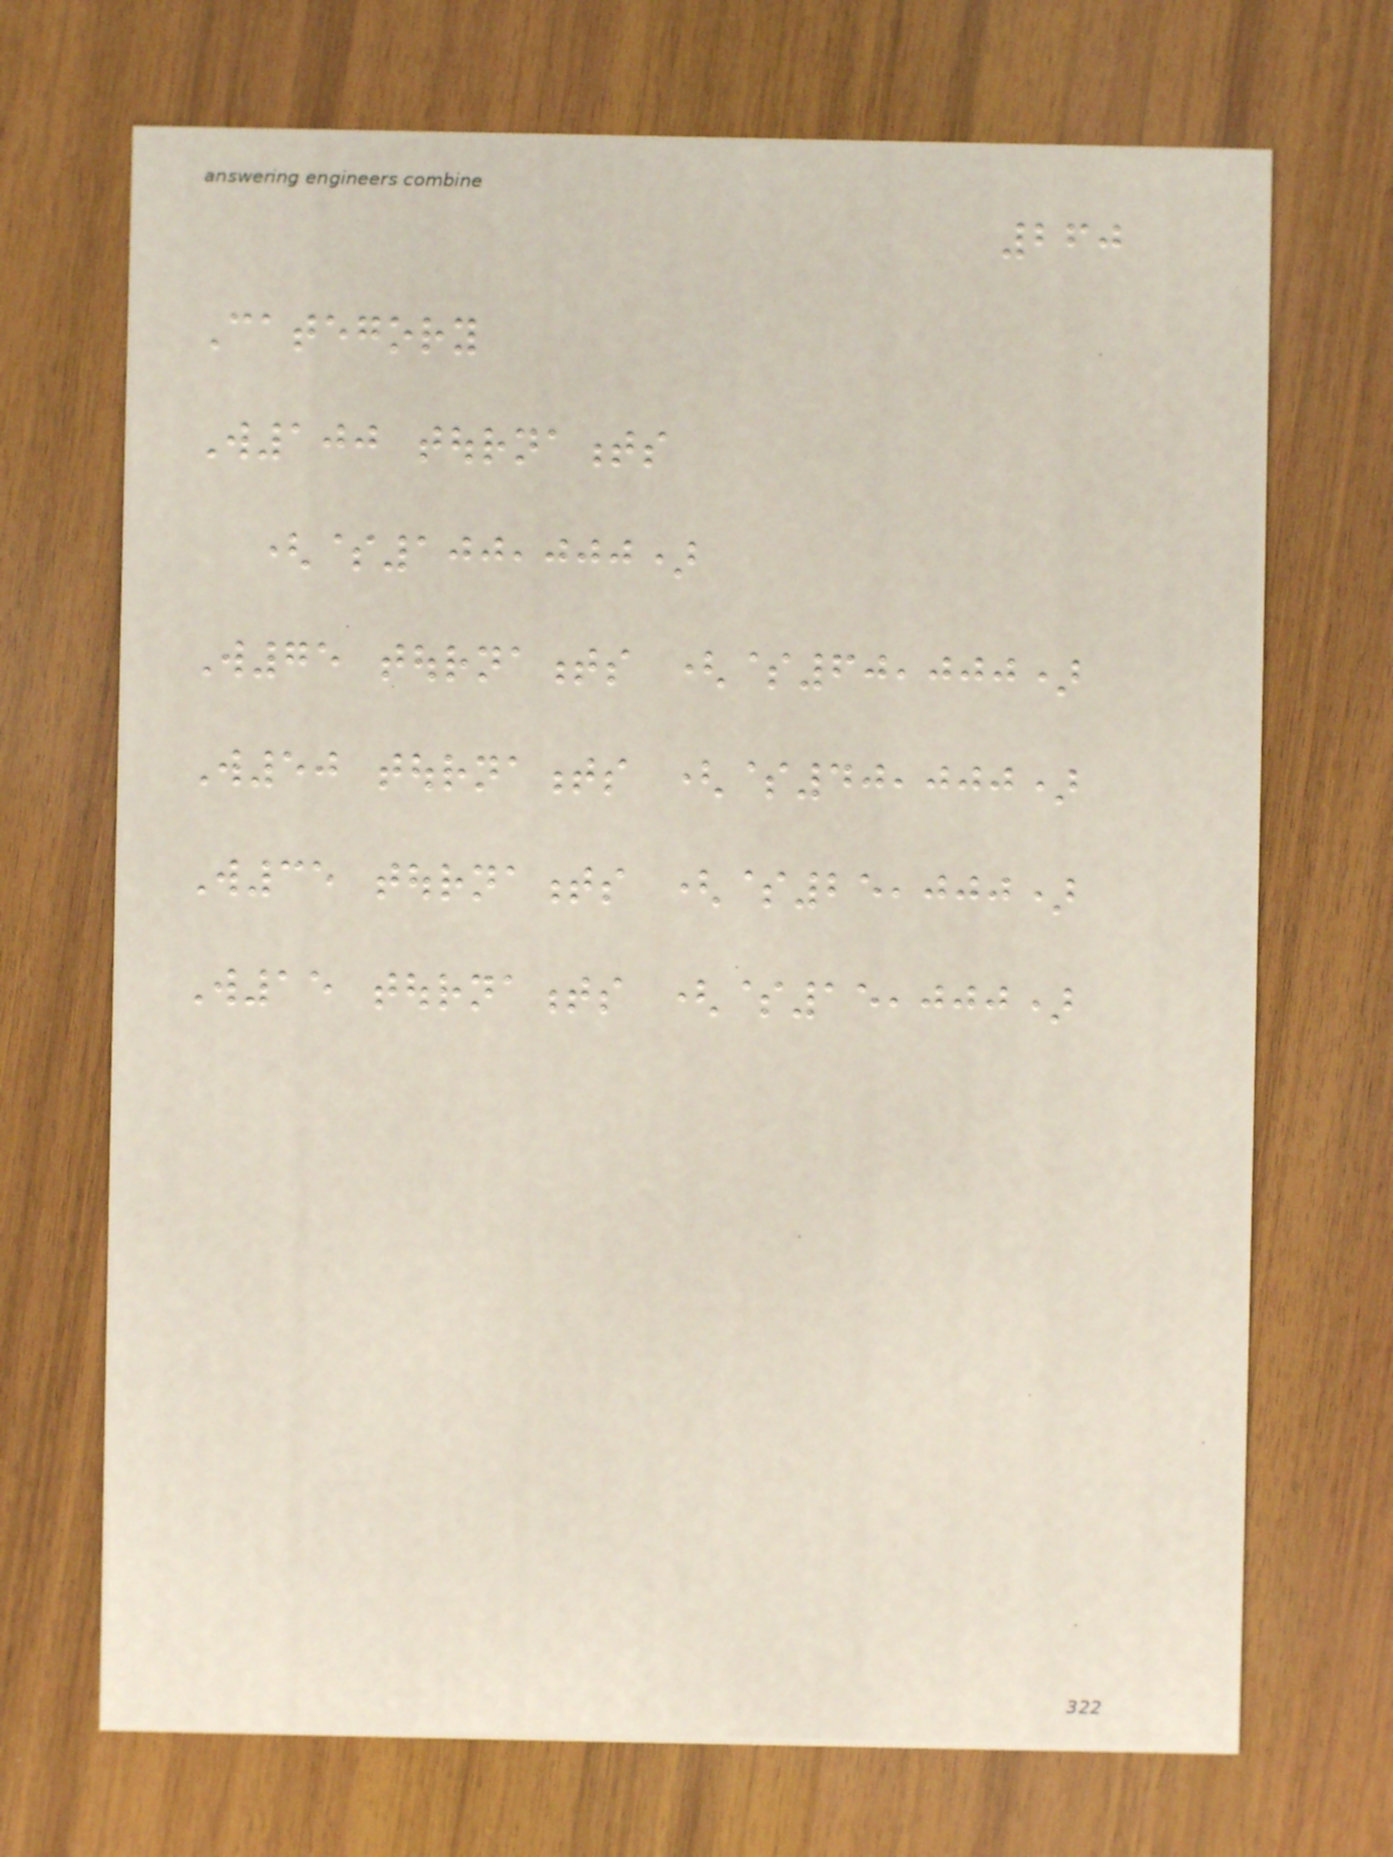260
Category
W100 tournaments
($100,000)
W75 tournaments ($60,000)
W50 tournaments ($40,000)
W35 tournaments ($25,000)
W15 tournaments ($15,000)
